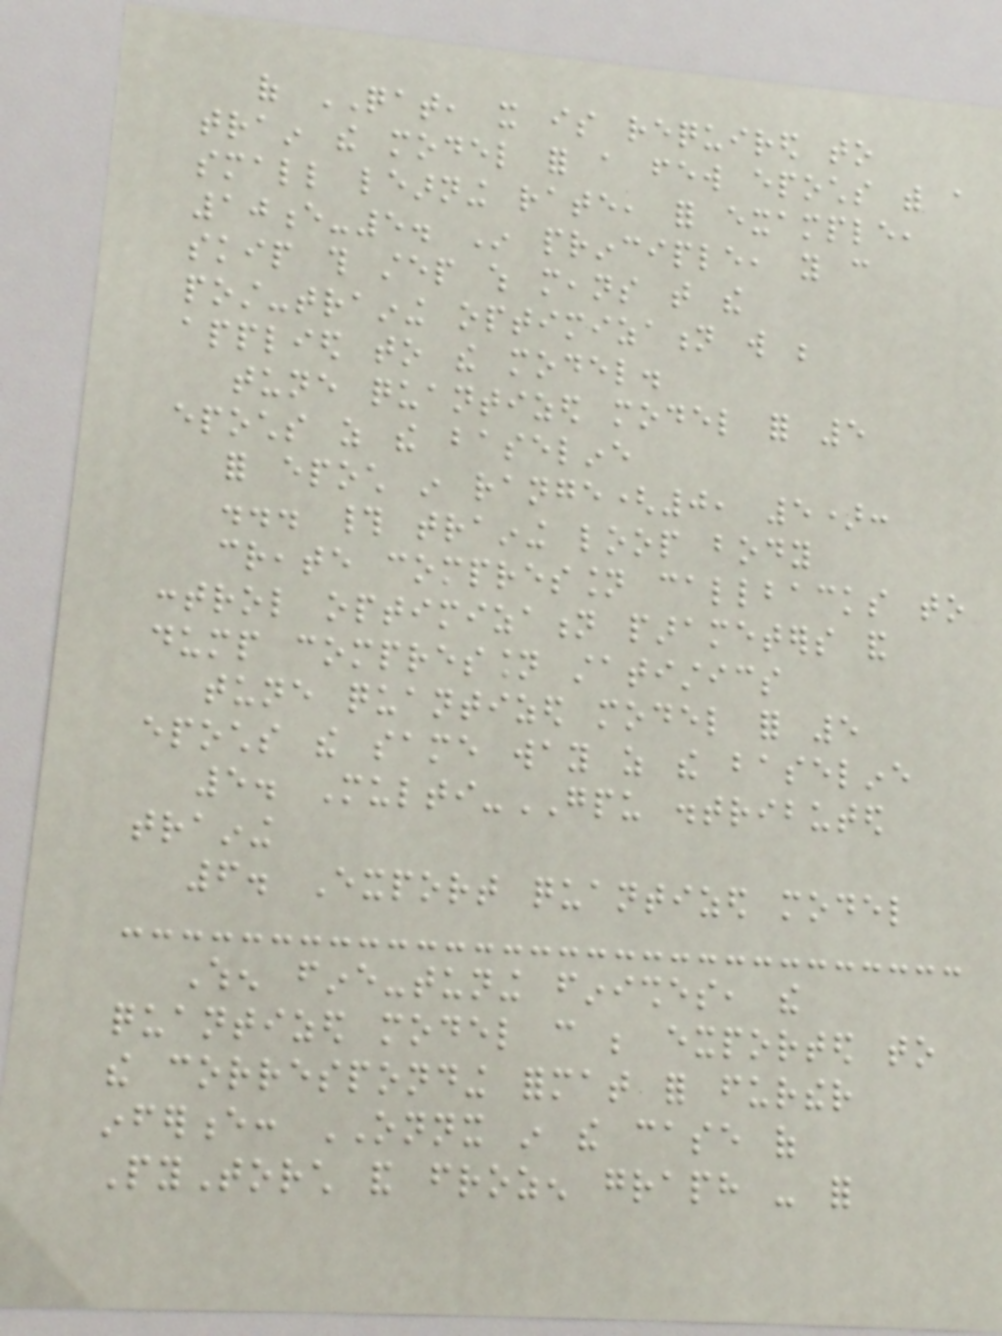of QAT, it is required to
train the model for a few epochs with a
small learning rate, for example,
10e-5. In principle, you can
skip this step which means that the
post-training optimization will be
applied to the model.
tune quantized model for 5
epochs as the baseline
for epoch in range(0, 5):
... # training loop body
create compression callbacks to
control optimization parameters and
dump compression statistics
tune quantized model for 5
epochs the same way as the baseline
5. Multi-GPU distributed
training
6. Export quantized model
When fine-tuning finishes, the
quantized model can be exported to
the corresponding format for further
inference: ONNX in the case of
PyTorch and frozen graph - for
